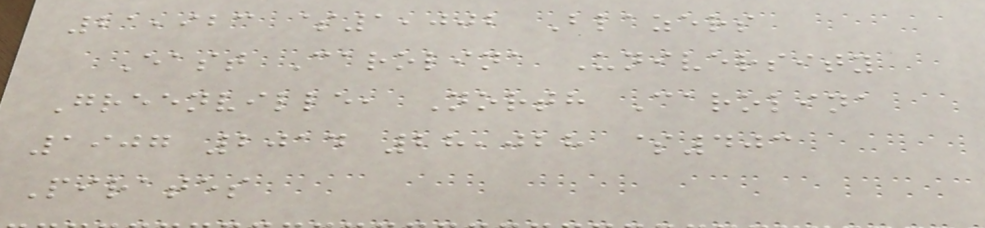21,923 $1,002 Blazers
East Carolina University
Greenville, North Carolina
1907 2014 28,028 $403
Pirates
